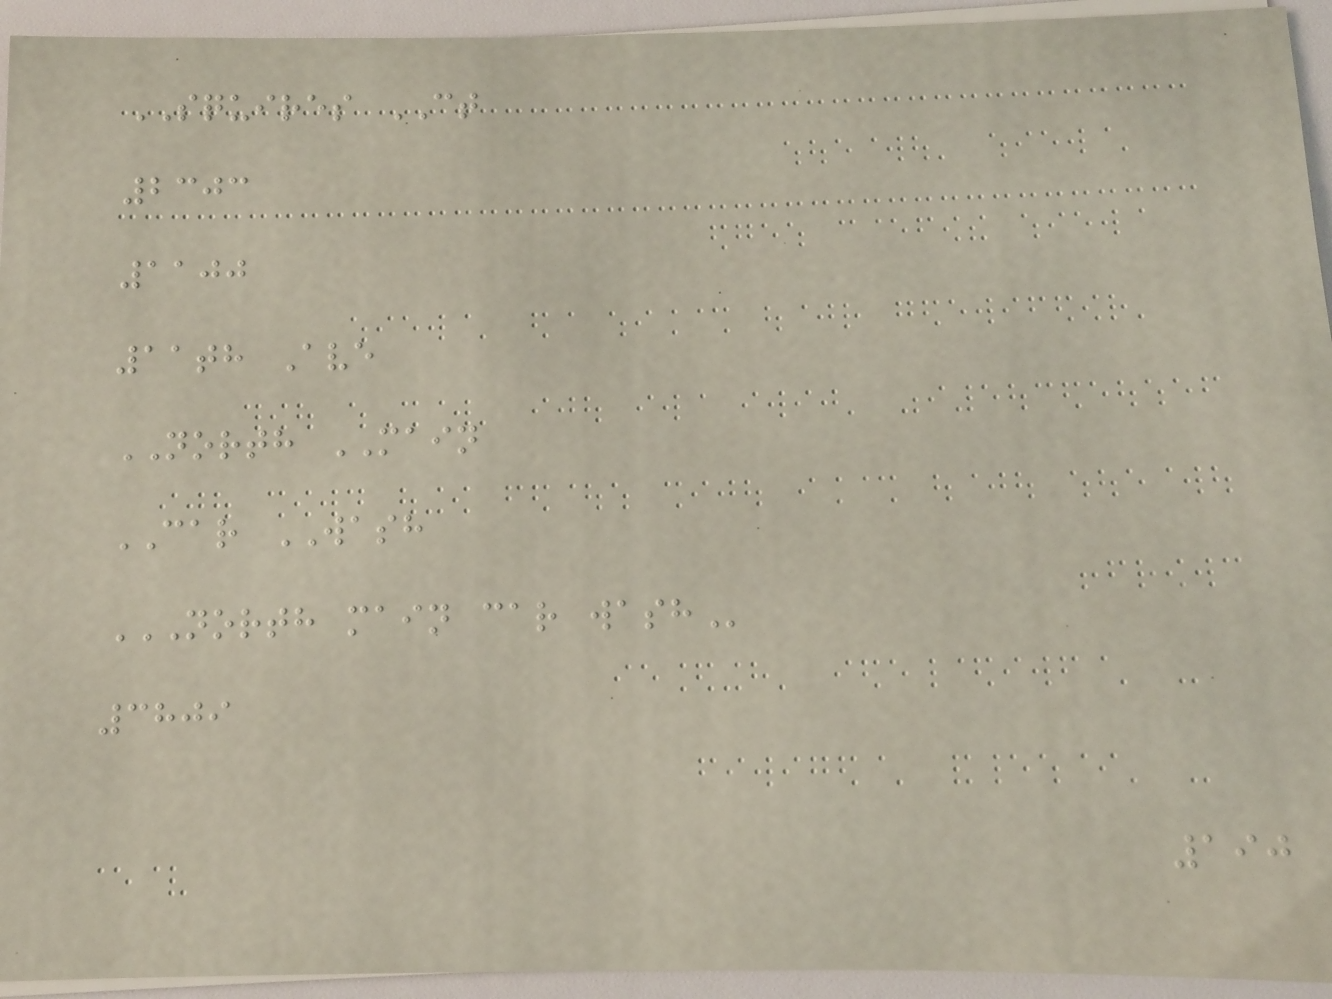SQUIRES CT
2303
1100
11th Ave
NORTH MAIN
CAR WASH
NORTH MAIN CAR WASH
3809
190
